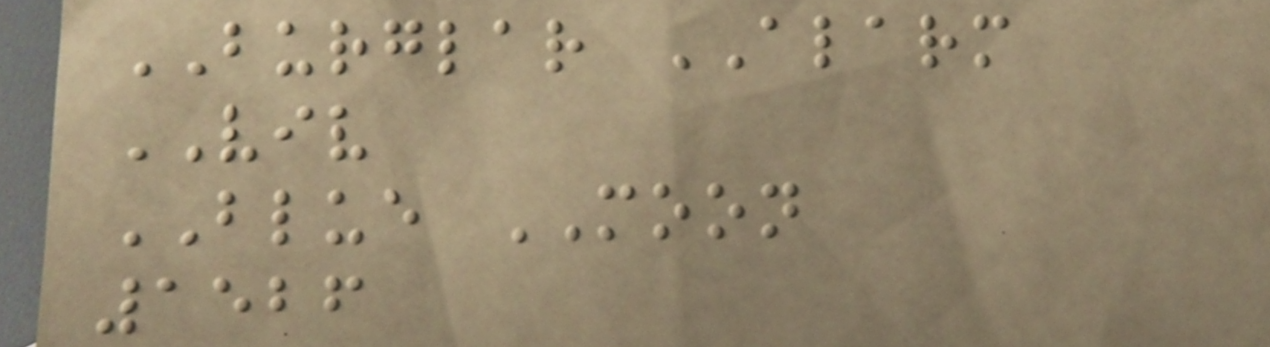BURGLAR ALARM
VIV
BLUE MOON
1526
